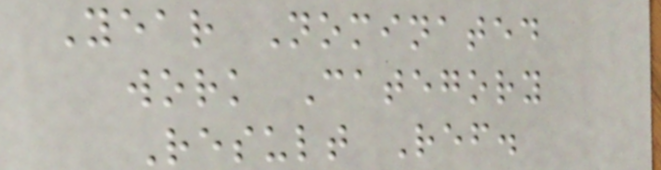Year Nominated
work Category
Result Ref.
